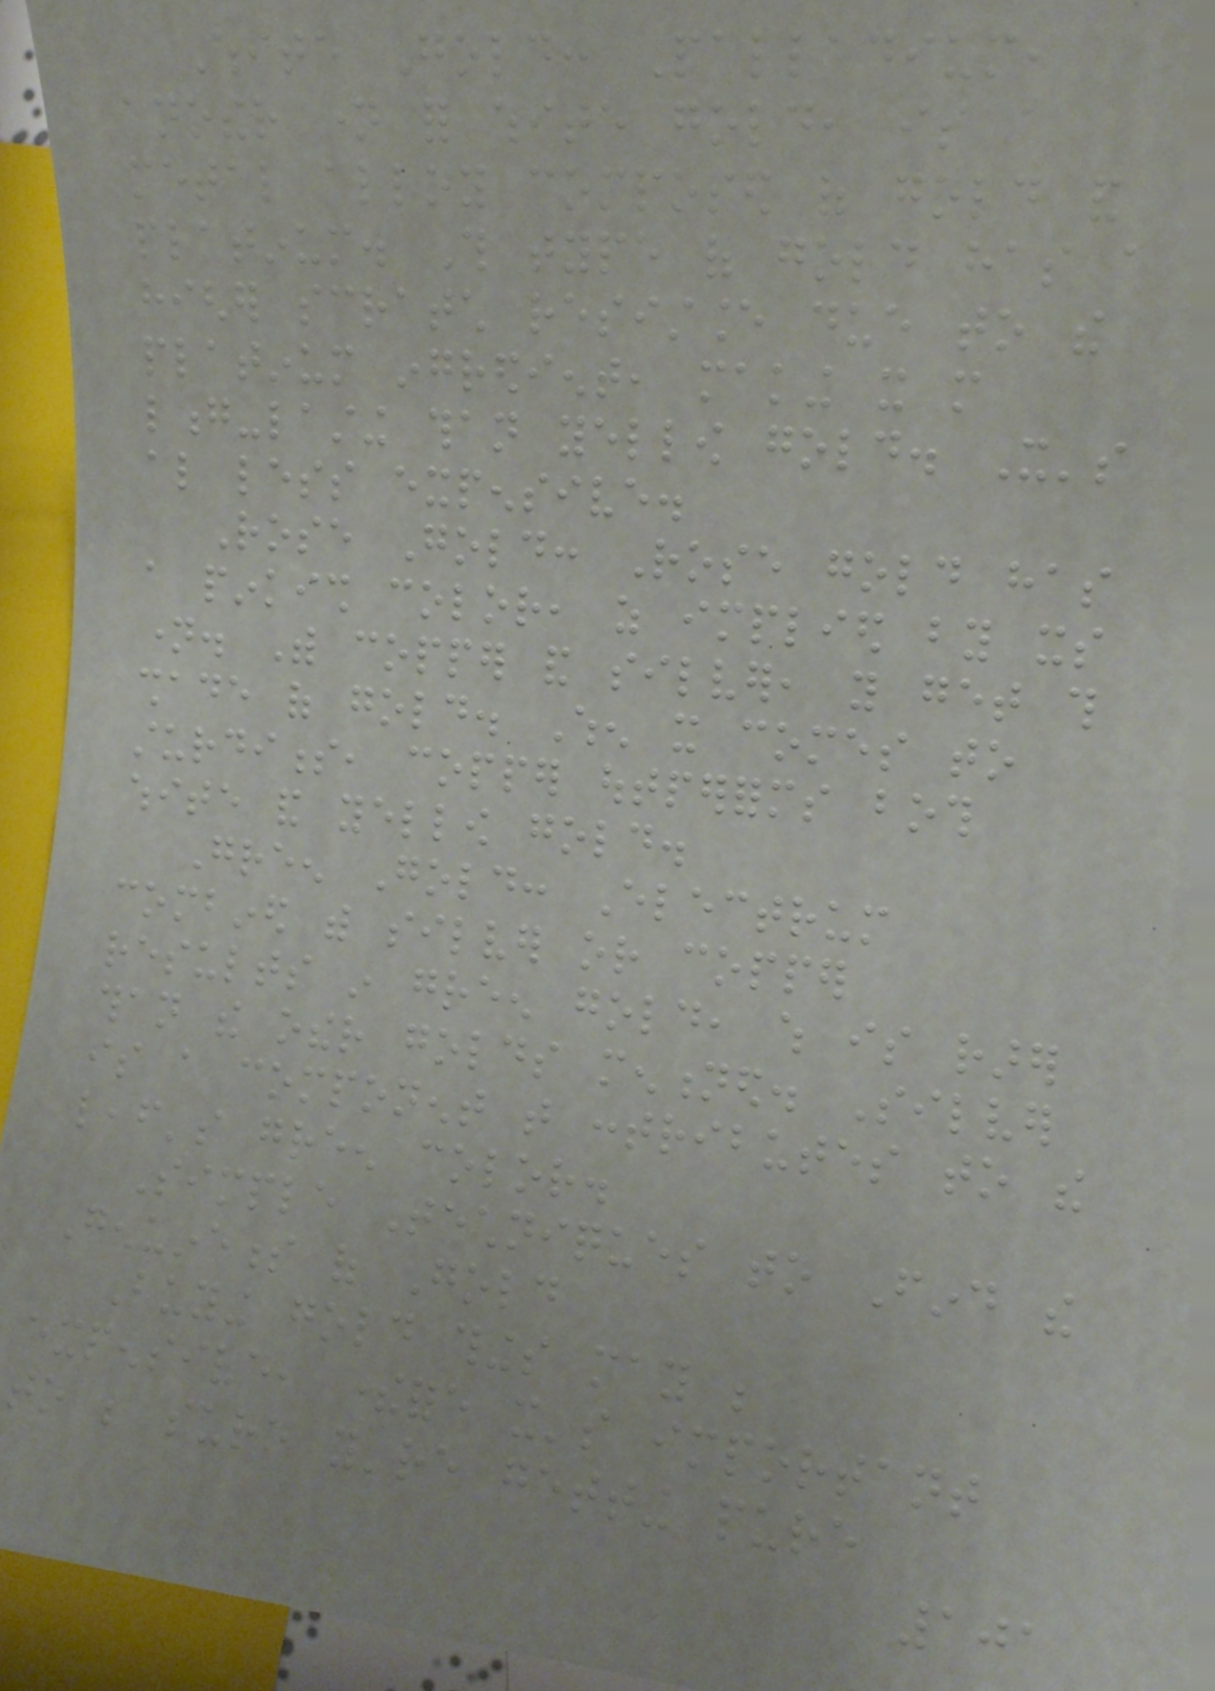White Gold: Palladium,
another name for white gold, is a
metal alloy composed of gold and
platinum. This type of gold has a
higher scratch resistance due to the
platinum ingredient, making it more
long-lasting than yellow gold. It's
also less expensive.
Rose Gold: Rose gold has
a pinkish color, as implied by its
name. With copper and silver, you get this
shade of gold. When it comes to
sturdiness, copper outperforms both
white and yellow gold.
Green Gold: Electrum
combined with silver or copper
results in green gold, which is rarer
than the other golds mentioned. Silver
is a component that contributes to the
leaf's green color.
Simple Techniques to Find the
Genuineness of Gold
Buying gold things may be
expensive, therefore it's important
to be sure you're getting pure
101
